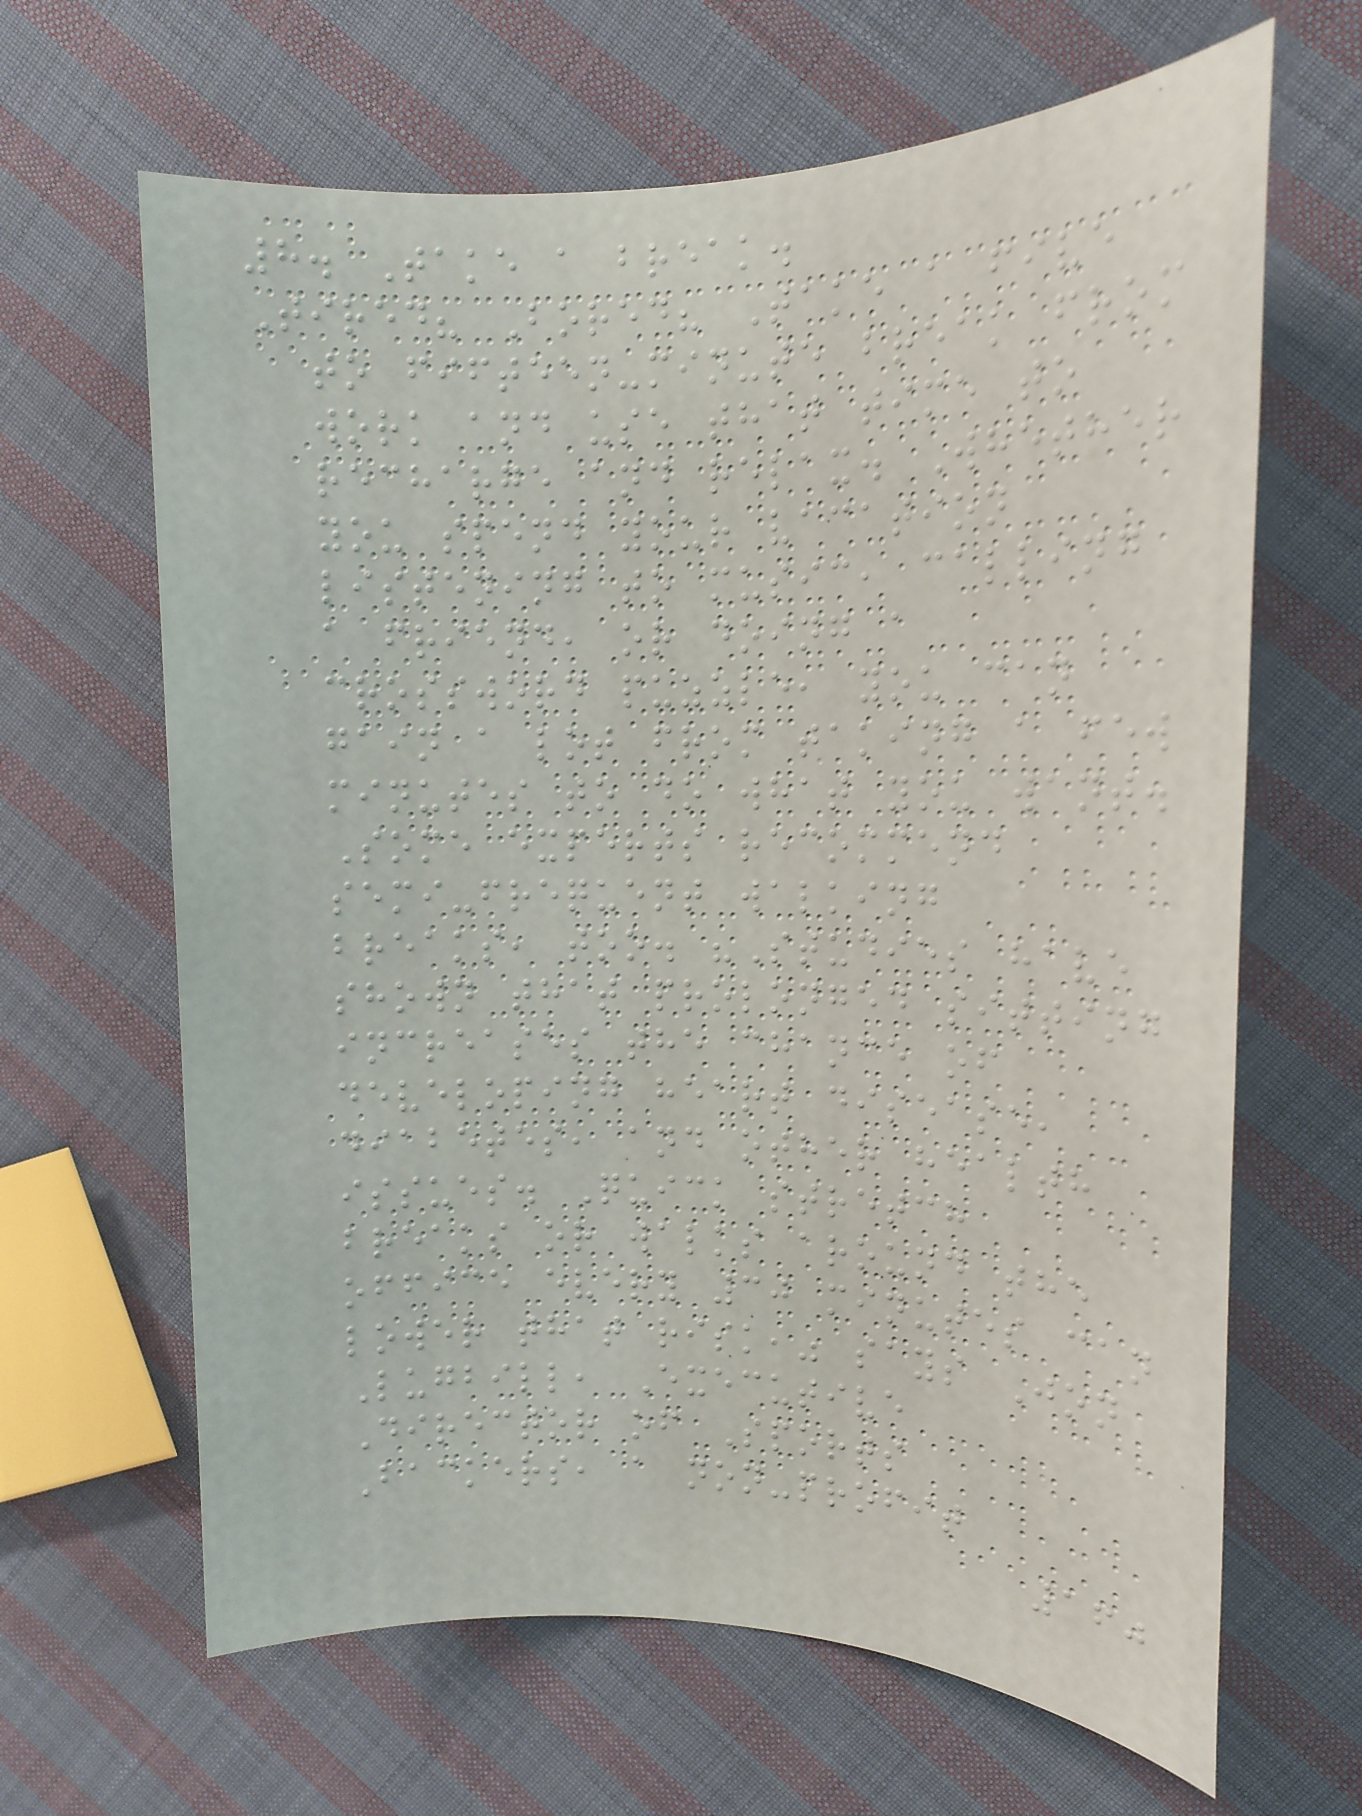8. Take a break.
Tired? Bored? Take a five
to fifteen-minute break from
work and use that time to
recharge and relax. Whether
you spend your vacation
listening to music, calling
a friend, or doing a
crossword puzzle, you can
gain a lot from taking a few
minutes to do what you want.
Some experts recommend
semi-frequent walking
breaks, too. "Studies have
shown that prolonged sitting
increases the chance of
developing heart disease,
diabetes, and other health
issues. Quick stretch
breaks or walks around the
office every 30 minutes can
lower that risk," says Jon
Lugbill, Executive
Director of Sports
Backers, a non-profit
160
